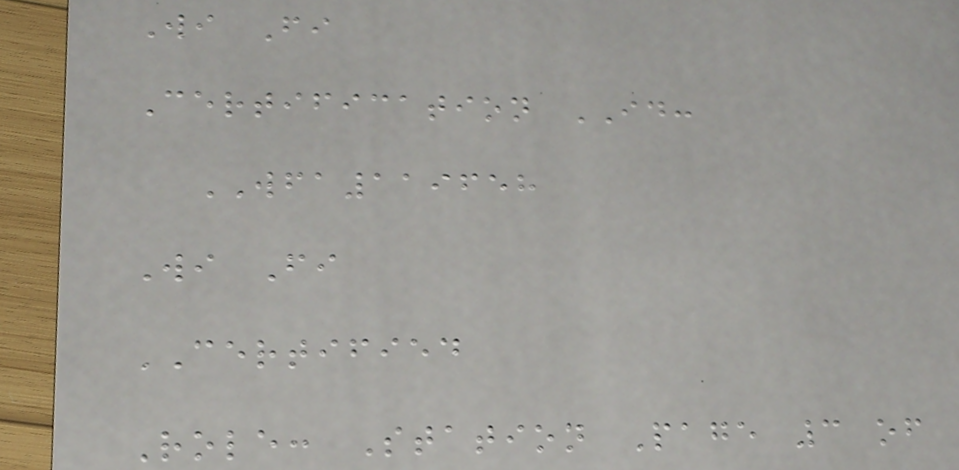Wi Fi
Certification ID:
WFA119658
Wi Fi
CERTIFIED
Role: Station Page 3 of
